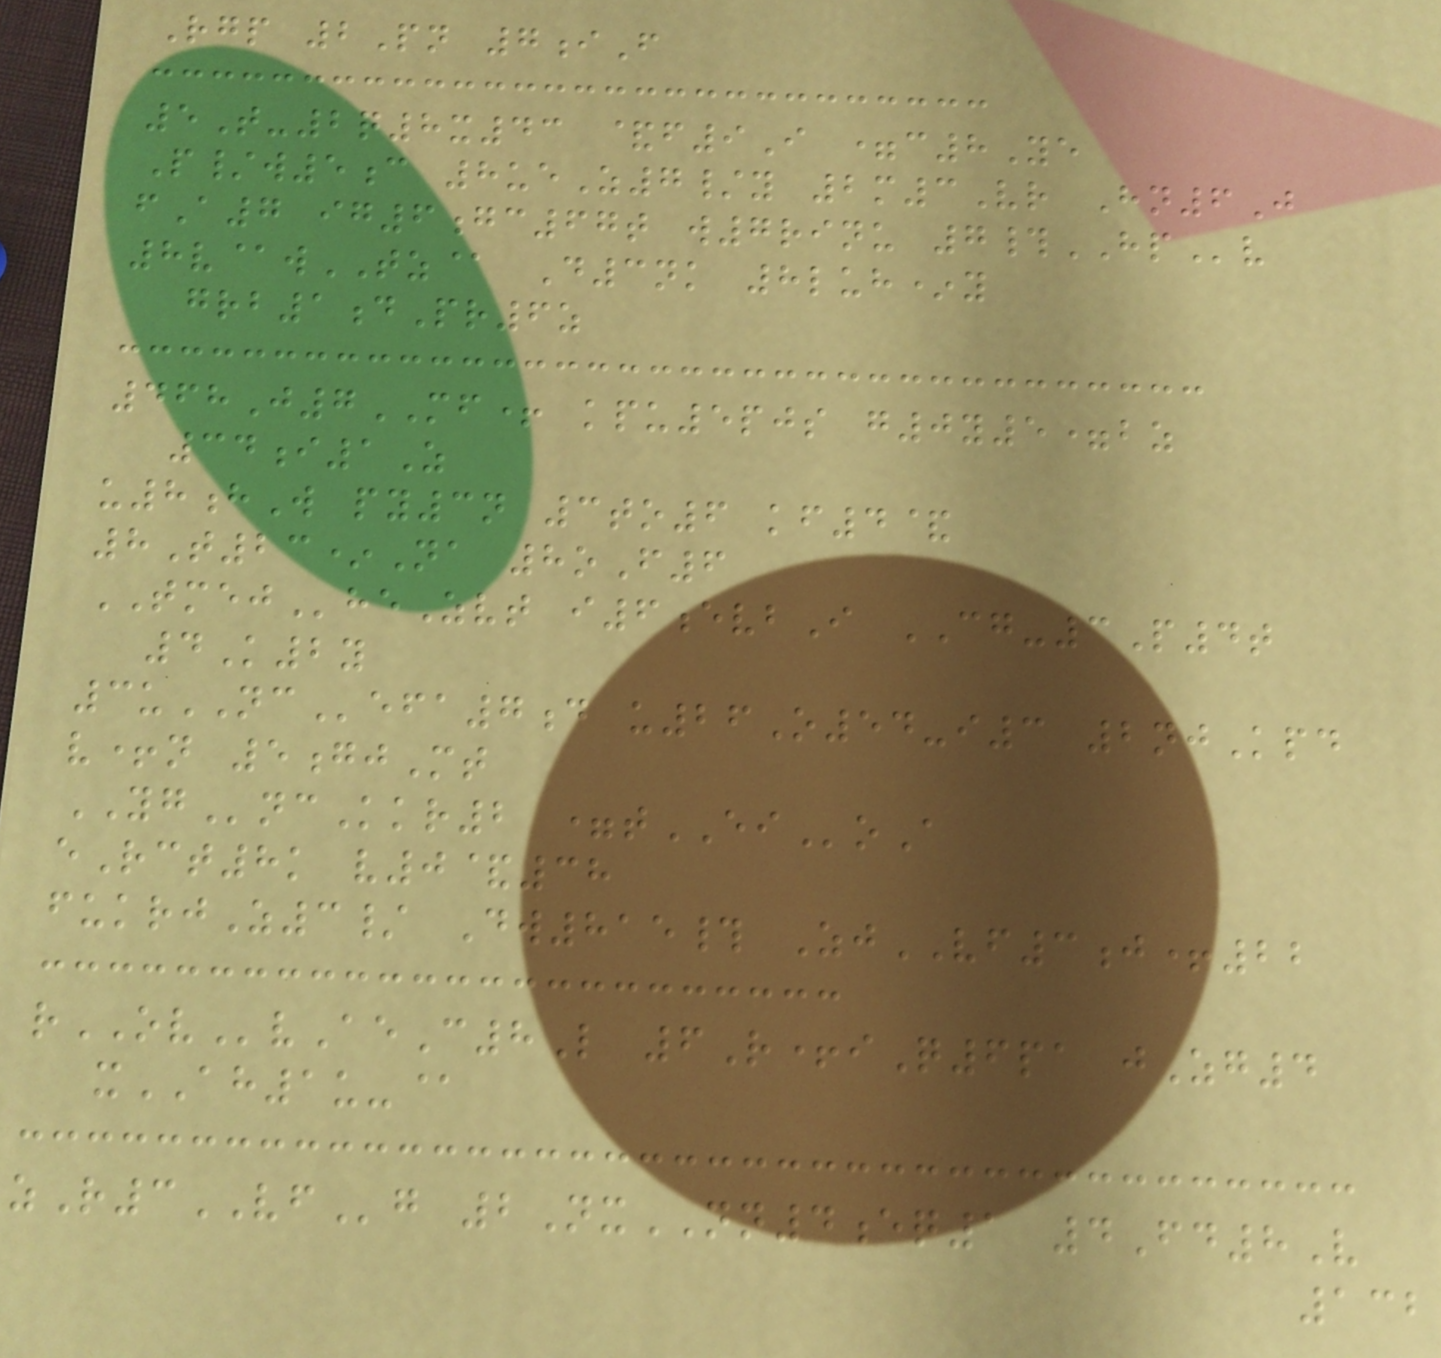Rgp 2Pn 7iF
5T-2q8x43 &f9I =c8Ye
P/w5c 8ueZ7/y 2m3Vr Hn6J
fA7 ig6gc67t w7rinu 7#HPv
8v@wTZ@ D3nk 8luh*y
grb1dPr6z
468J7MF+ kpu5pjs g0y5=bz
34i1Z
u8hW py3n 3to6 kf4&
8T23*Na 8oF6
TMEJheZvt i6evbI CG-3P4t
4K2y
3uNCefa7d u26O54-i3 2njKpd
v+n 5gjMt
YGncKkr2 =tEIoA
eRct8k v0&38
fukrjZ3/ Dw815# ZjVF3j+22
rOVvAeC8L 6R+iQ6pa jZg4
xAH1u-@
zR3VFg 2NxNN4eq1 4Fd8V
132
